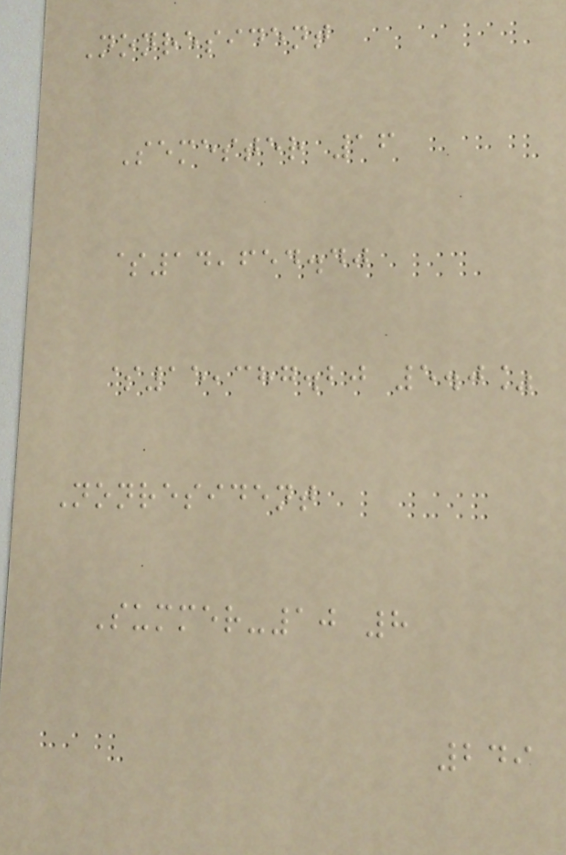Nonresident
Semester 16
$14,654.40
$15,387.20 5.0%
Nonresident
Summer-10 8
249
